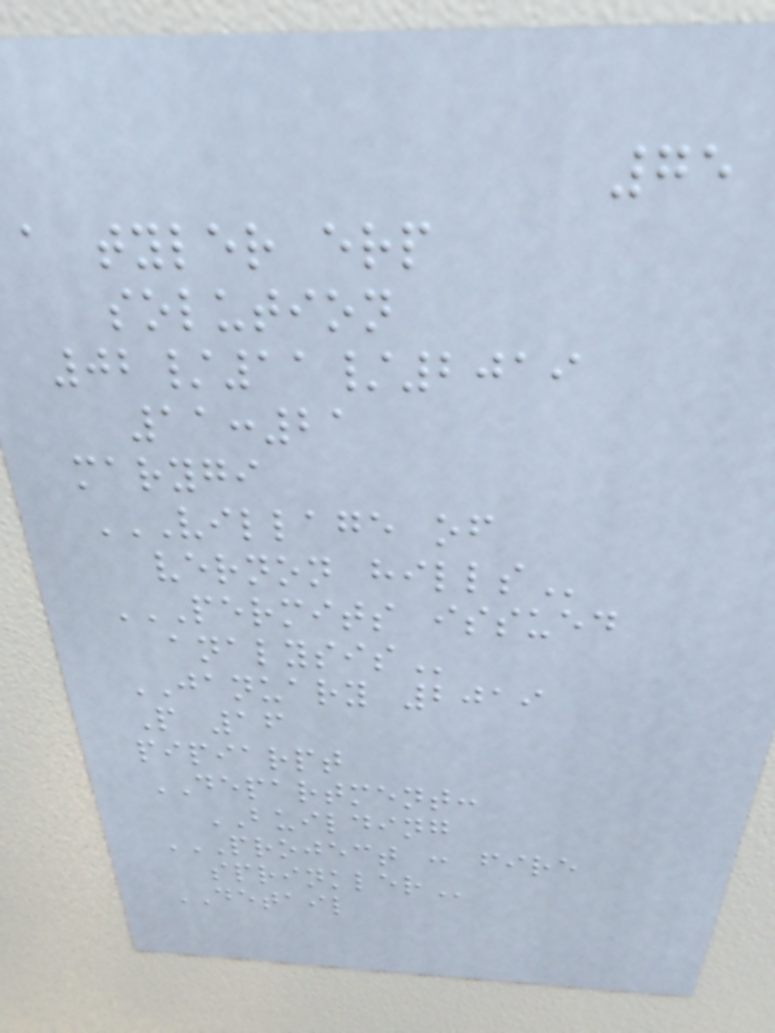75
a tyler erp
solution
02/11/2019
11:21
marygi
VILLAGE OF
VERNON HILLS
PERMITS ISSUED
ANALYSIS
JANUARY 2019
P 16
pipiarpt
DEPARTMENT:
BUILDING
PROJECT : FIRE
SPRINKLER
DETAIL
